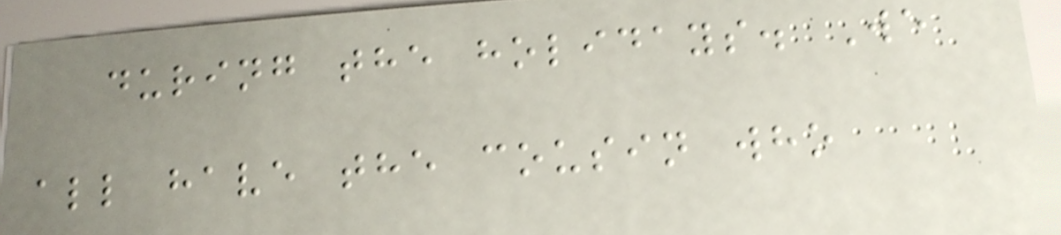during the holidays. We
all have the cousin who
